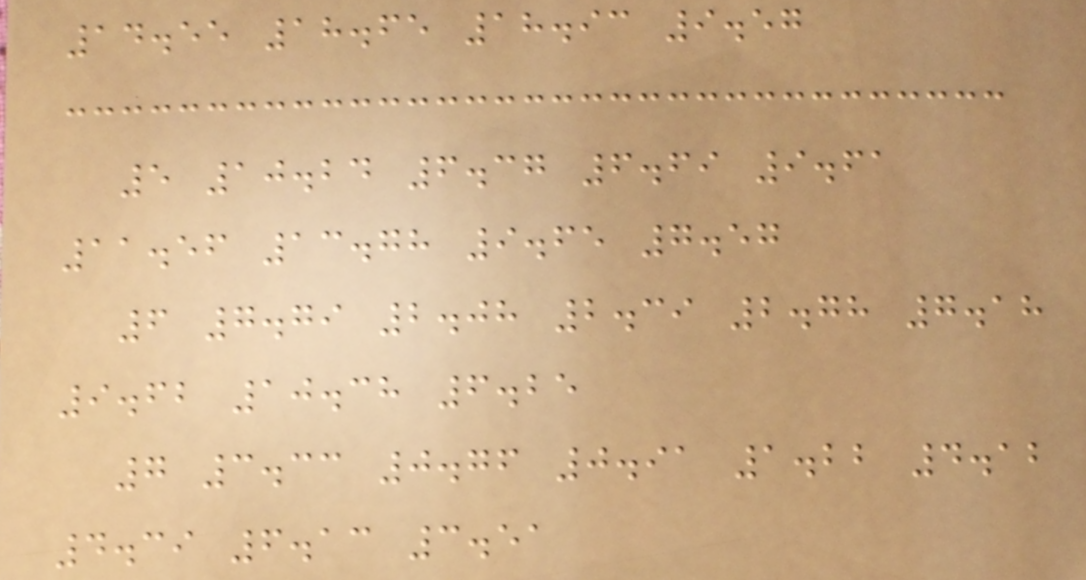14.55 18.65 18.93 9.57
5 10.24 6.37 6.69 9.61
11.56 13.78 9.65 7.57
6 7.79 2.08 2.39 2.78 7.18
9.62 10.38 6.25
7 3.33 0.76 0.91 1.22 4.12
4.39 6.13 3.51
